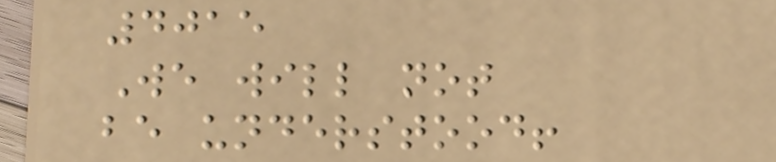4015
We will not
be understood!
